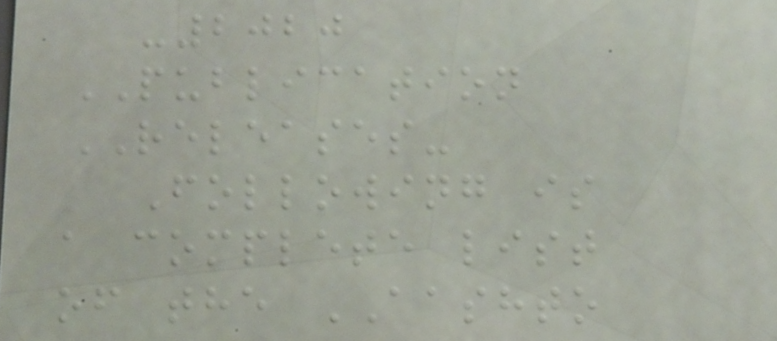-2020
PUBLICATION
RELEASES-
Following is
a complete list
of the AASHTO
